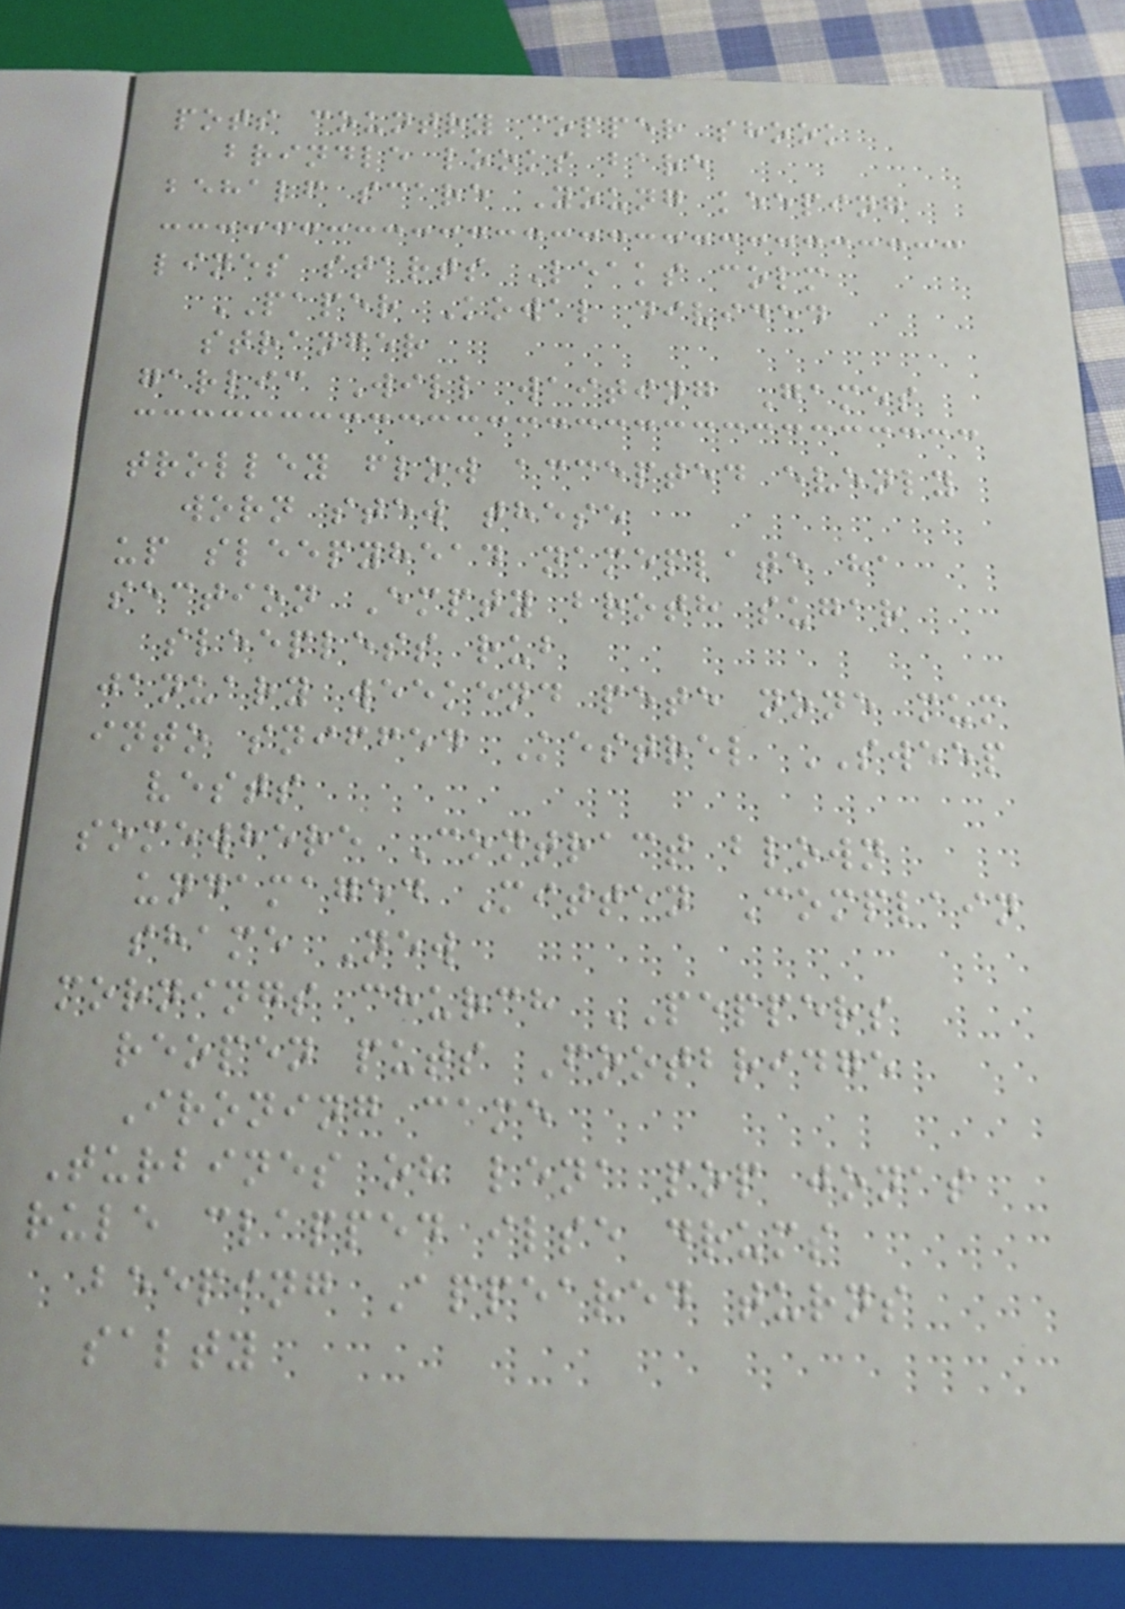pots country copper shook
brindle looks bare
behalf scare Young keeping
lines starts Leaks colm
PAPER Kowal divided
stranger
garlic Will waiting Games
trolley flow accepted evenly
worn stew these
up sleepyhead nameplate ha
section Empty broth sugar
sleepless rub
january weekend pete none mum
into sniffed Kestrel SWEEP
vests
somewhere Contract blown
undamaged Mitten Complain
shame New
mornings church PEPPERS
reopen puts Footbridge
Ironing came
Turbines oh lena pop jonas
rule clapped ilse drums
beeping Appeared turns
salty
